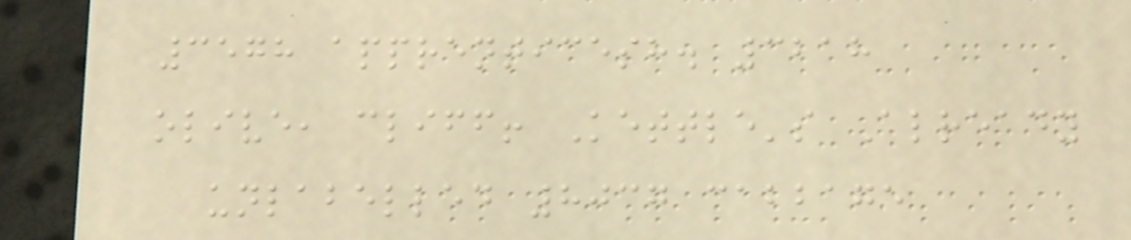3578 apprenticesh. 3218
olive, cliff! Kettle's Already
unlabelled 8037 cabbage
